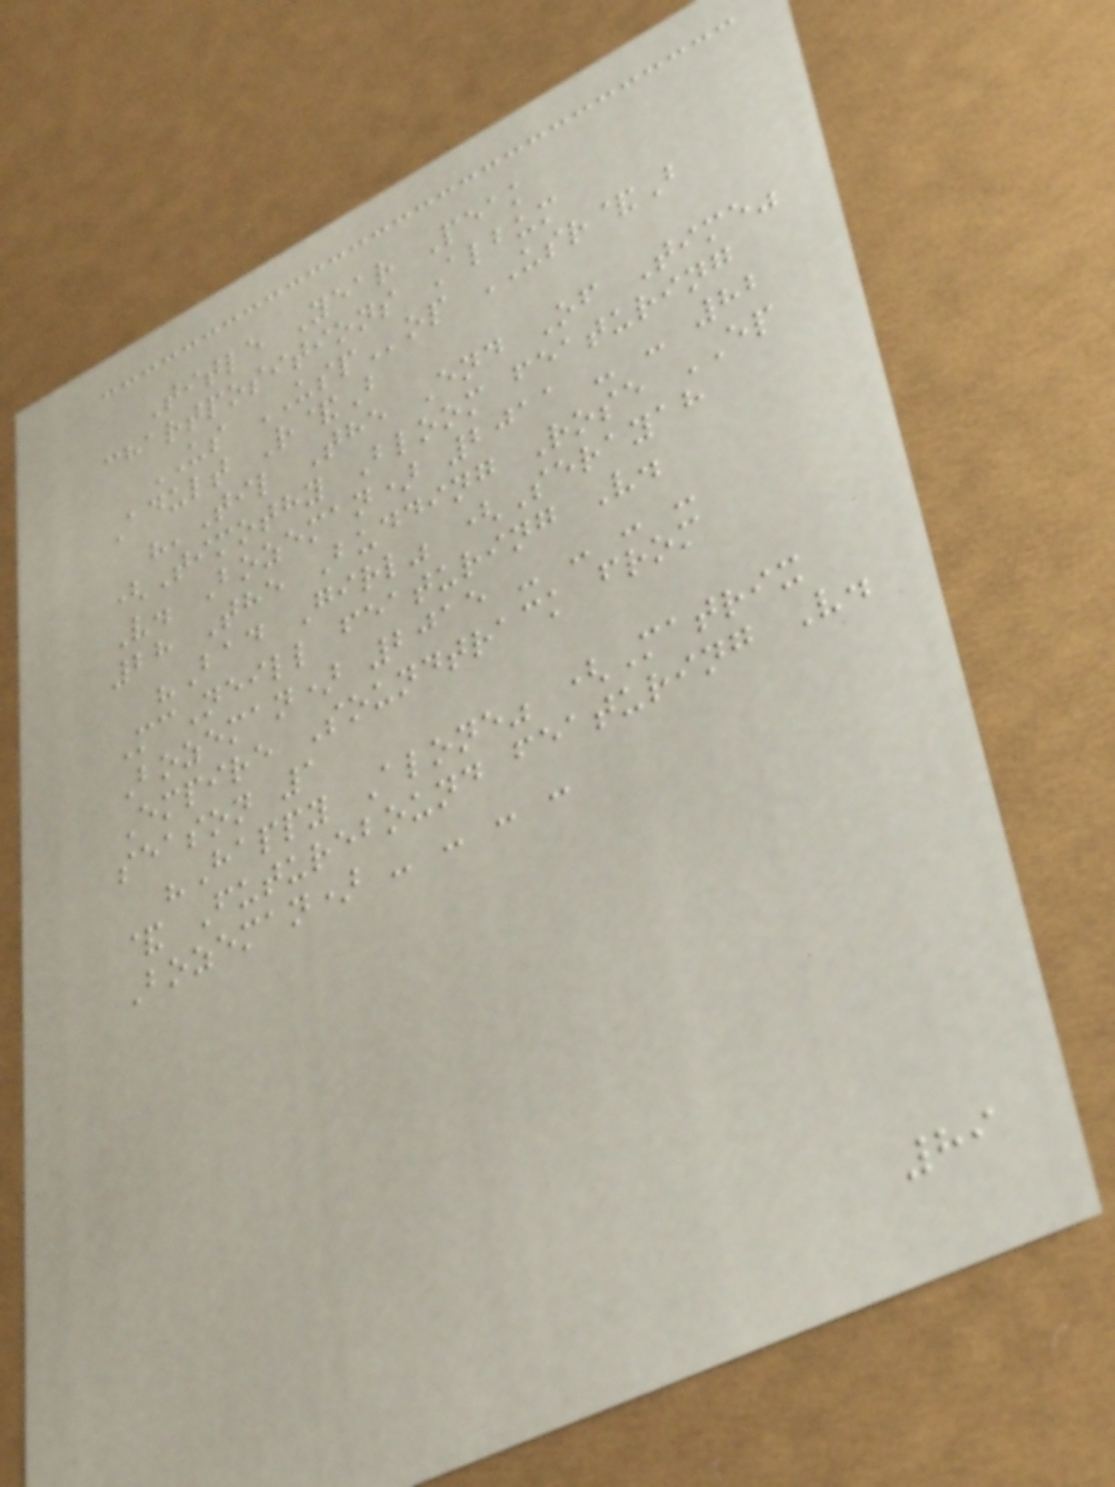Title Year Peak
chartpositions Album
US USPop USR&B
Adult R&B
"'Til The End Of Time"
(Timothy Bloom featuring
V. Bozeman) 2011 - - 82
28 The Budding Rose EP
"Bad Girl" (Serayah
McNeill featuring V.
Bozeman) 2015 - - - -
Empire Soundtrack from
season 1
"Happy Alone" (Matrix
& Futurebound featuring V.
Bozeman) - - - -
89
